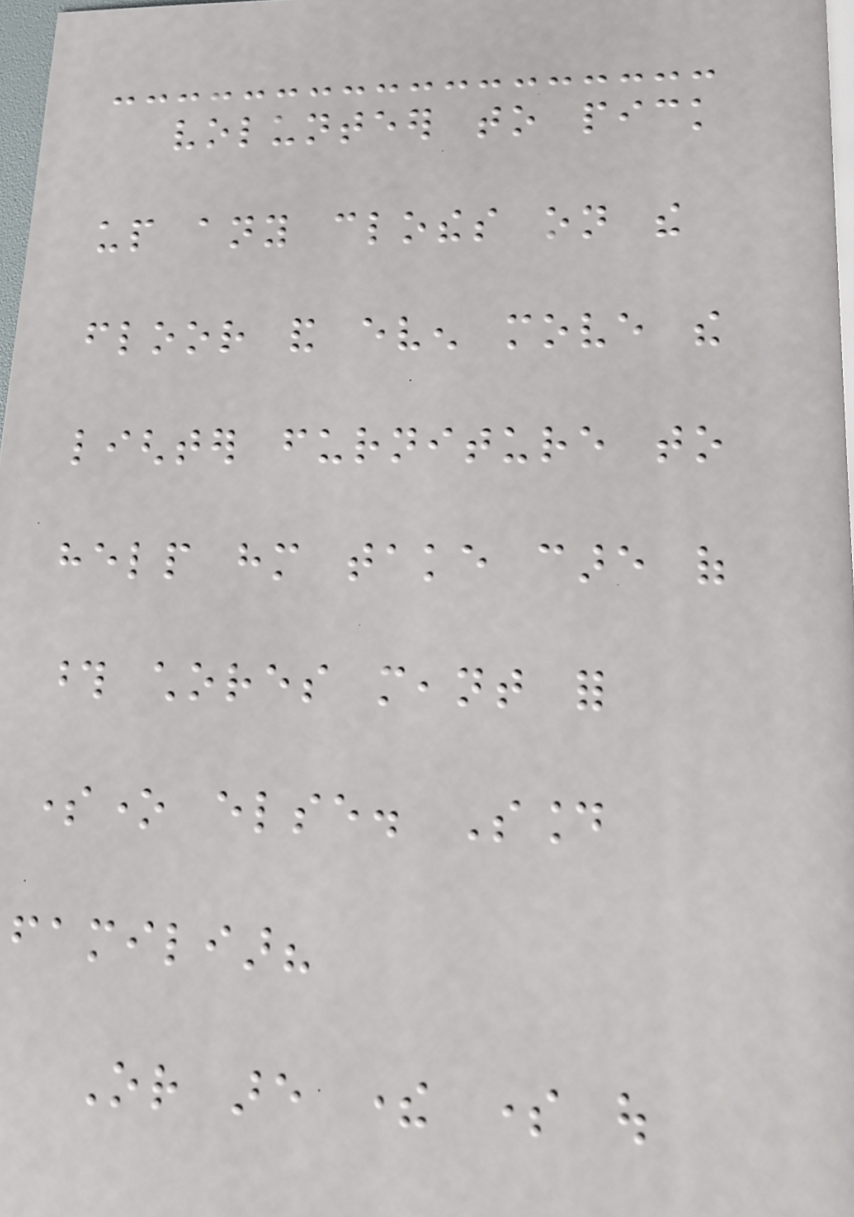volunteer to pick
up any clothes on the
floor and even move the
lighter furniture to
help him take care of
those chores meant for
someone else. Sound
familiar?
Or are there some out
